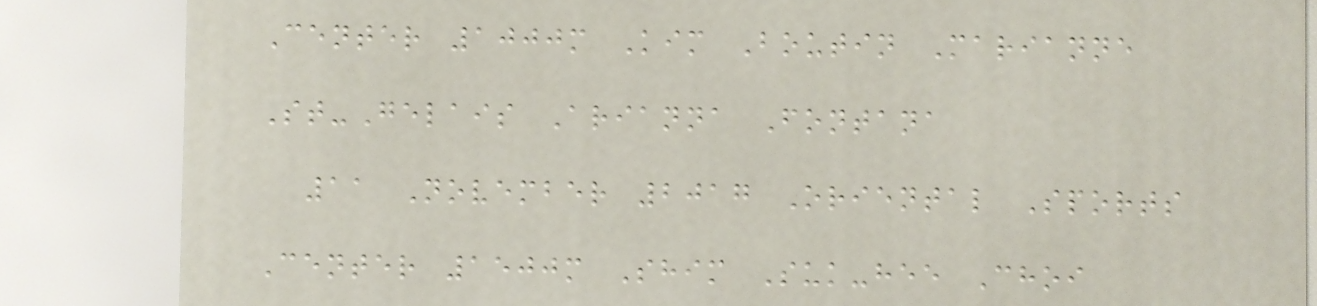Center 1000m Kim Boutin Marianne
St-Gelais Arianna Fontana
11 November 2017 Oriental Sports
Center 1500m Shim Suk-hee Choi
